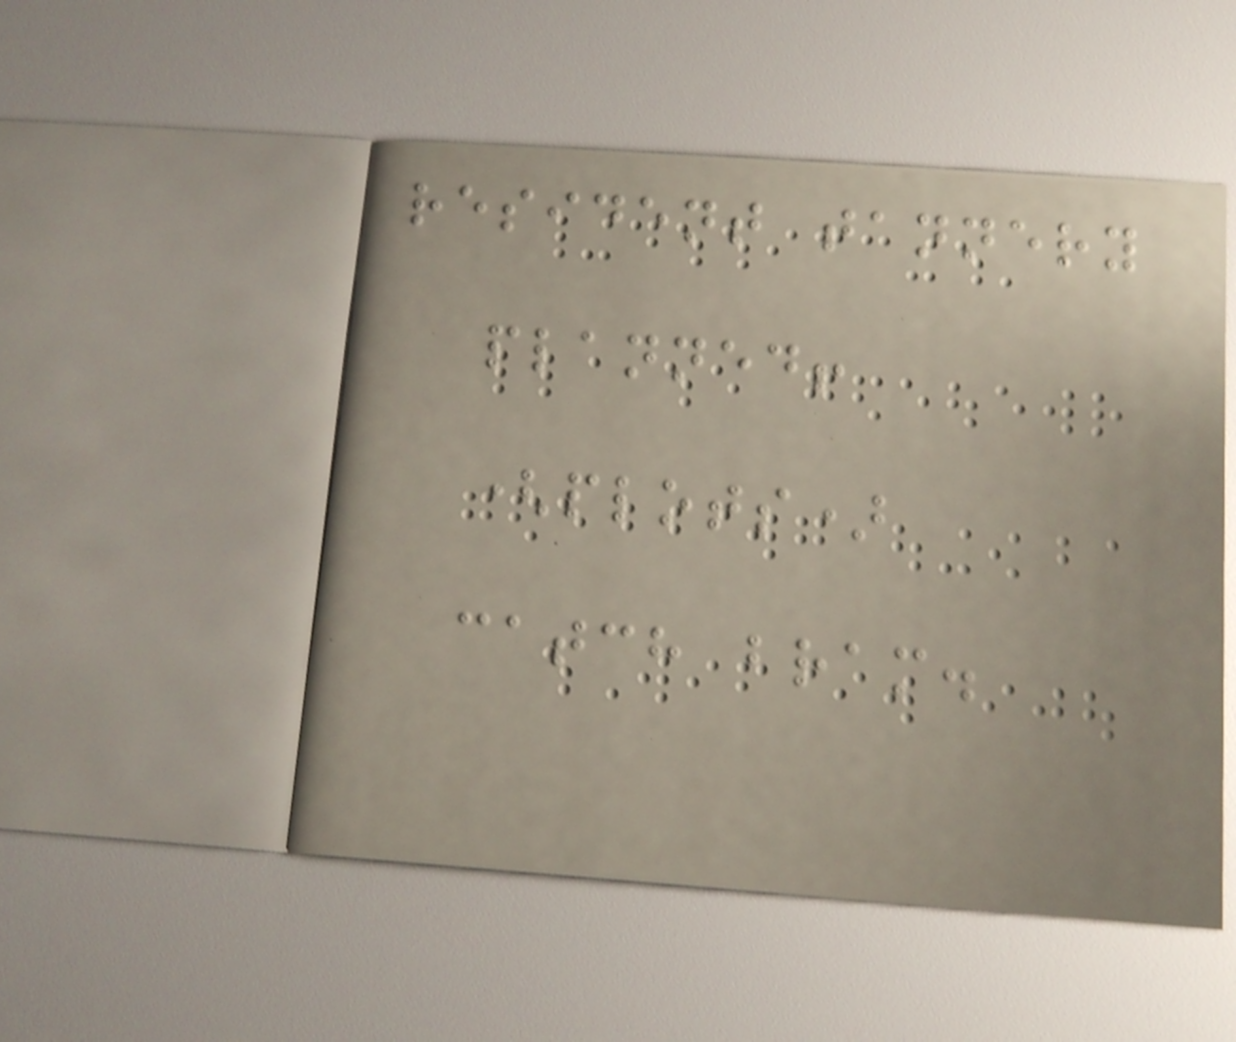resident tannery
planned!
(plots)
catch bram.
